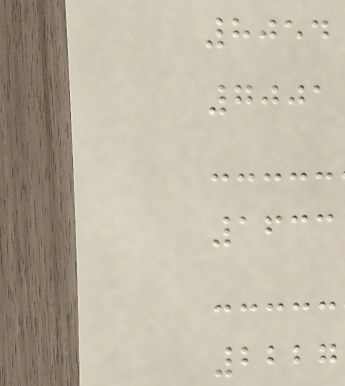8054
7001
1633
2227
